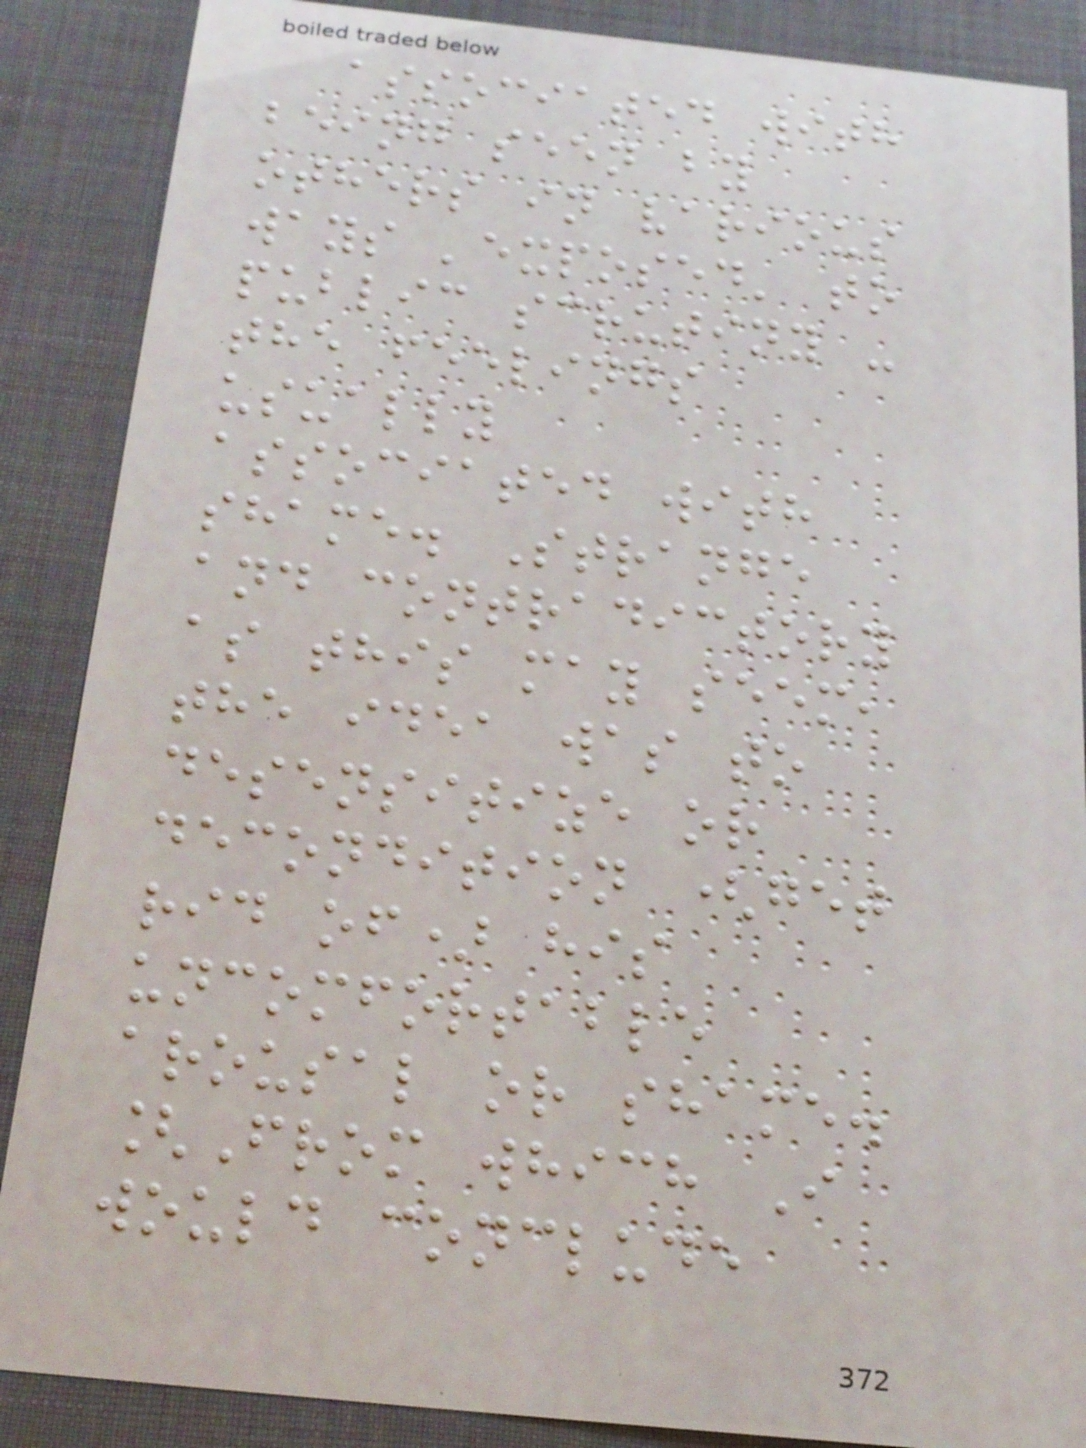associated with
being seen by
others in various
ways 'exposed' to
public scrutiny -
the feelings
usually
associated with
shame. Strange
and contradictory
as this may seem,
the idea was to
desensitize or
decondition (get
rid of) his
uncomfortable
arousal or shame.
[From which I
would conclude
